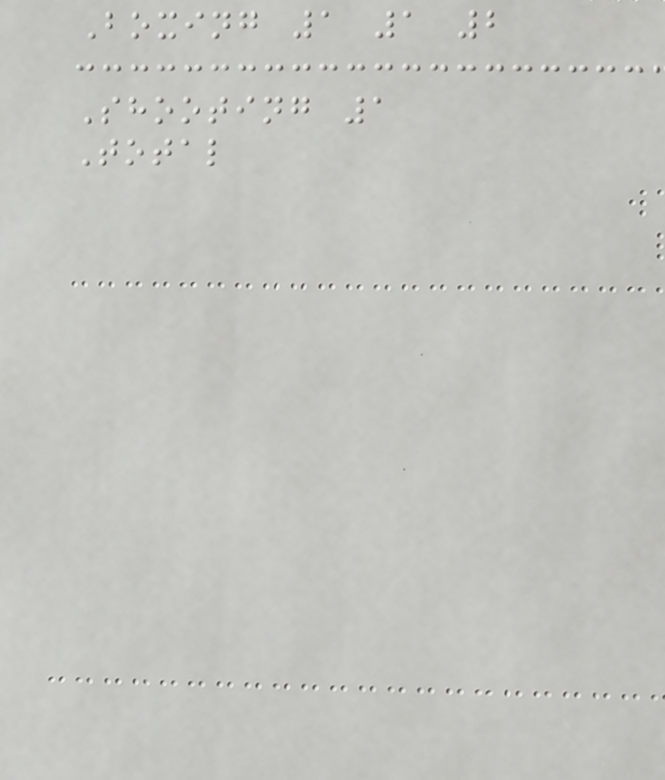Boxing 1 1 2
Shooting 1
Total
